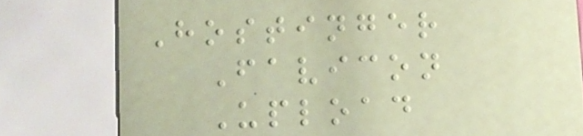Hostinger
Favicon
Upload
